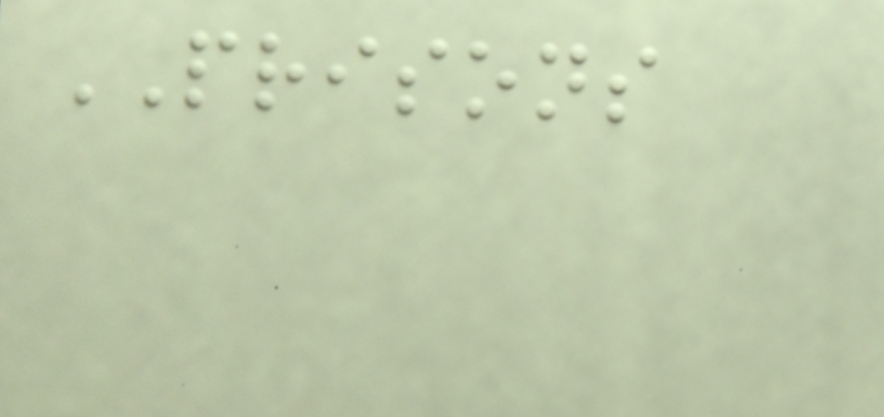PRISONS
